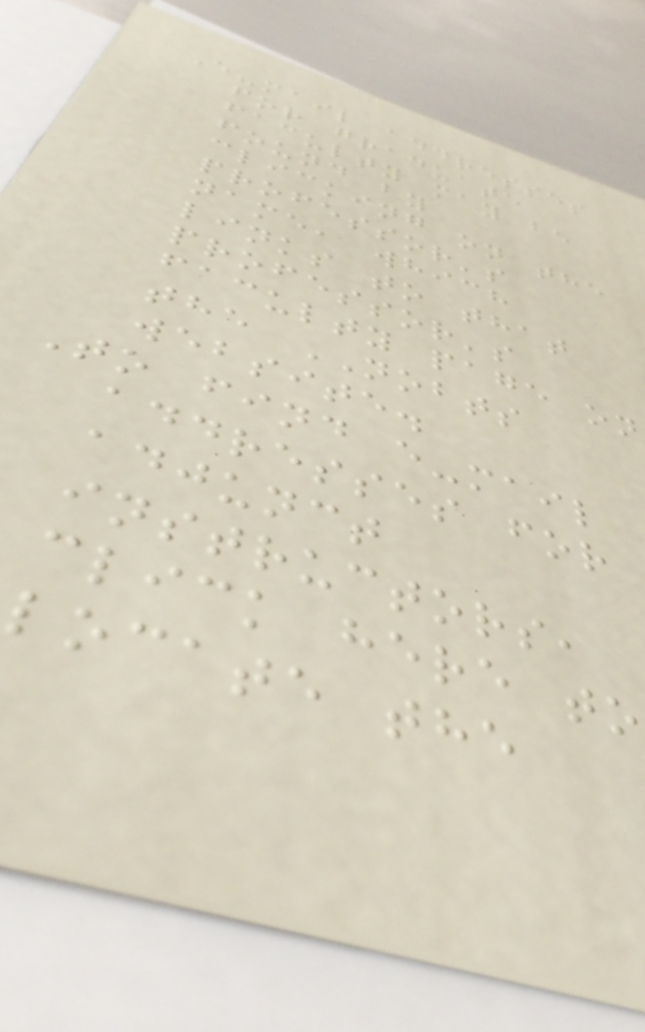E-mail addresses
for graduate
faculty may be
found by
clicking on the
professor's
name, which
links to that
professor's
faculty page on
the NOBTS
website.
To find e-mail
addresses for
adjunct
instructors,
click here to
locate the
